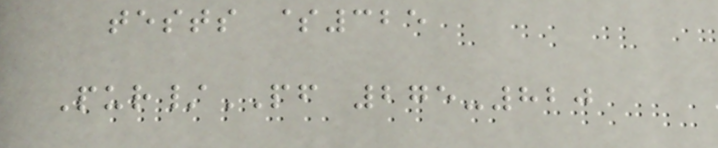tests $325
Pur/PF 275-820
